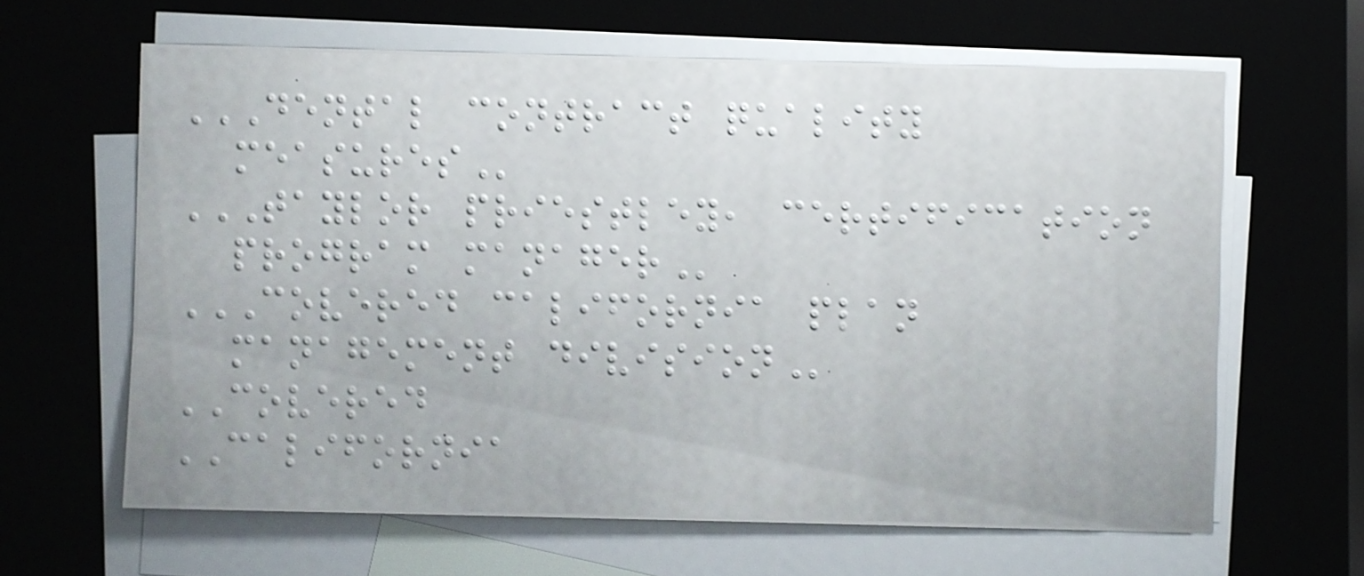DENTAL CONTRACT QUALITY
MEASURES
TAYLOR PRIESTLEY, CERTIFICATION
PROGRAM MANAGER
COVERED CALIFORNIA PLAN
MANAGEMENT DIVISION
COVERED
CALIFORNIA
